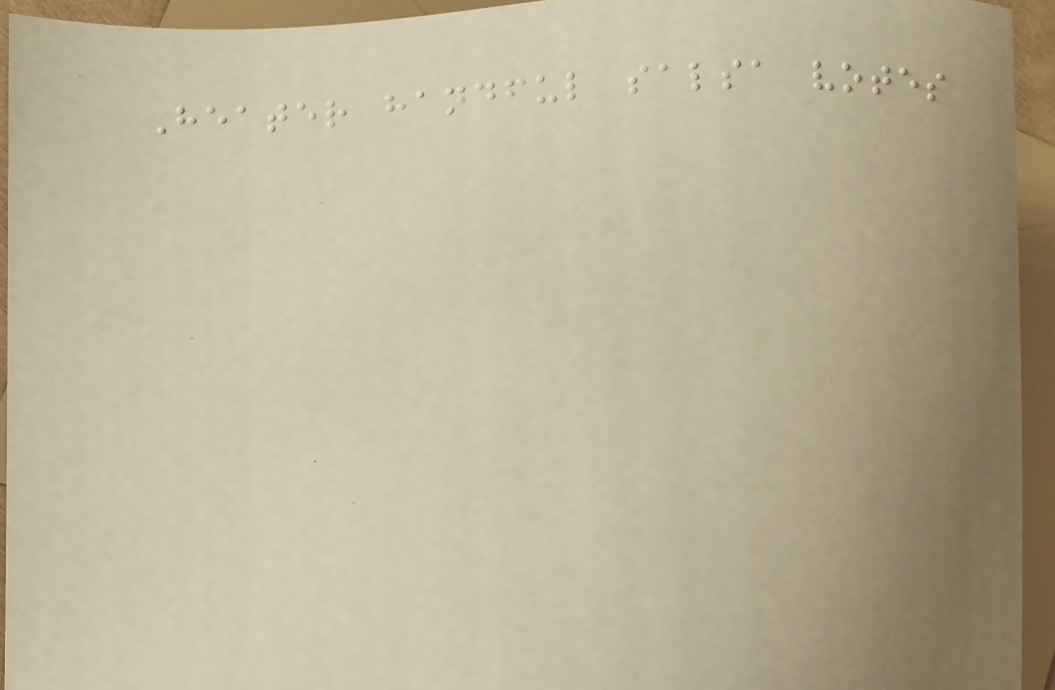Heater handful salsa votes
